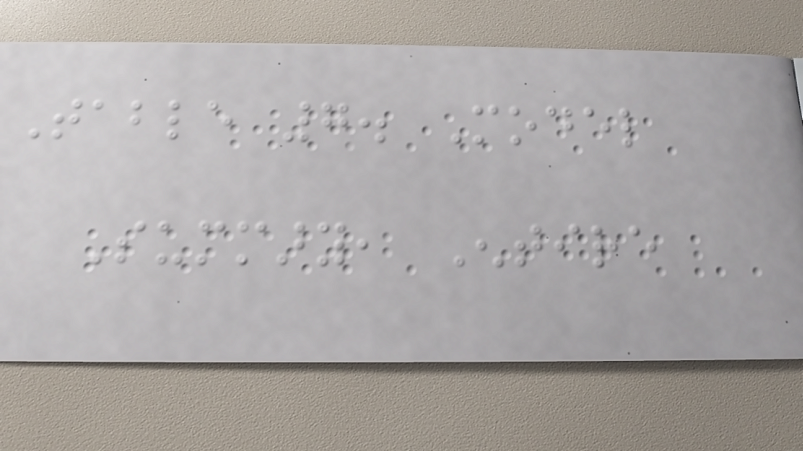Table 7. Model
Summary, Entire
